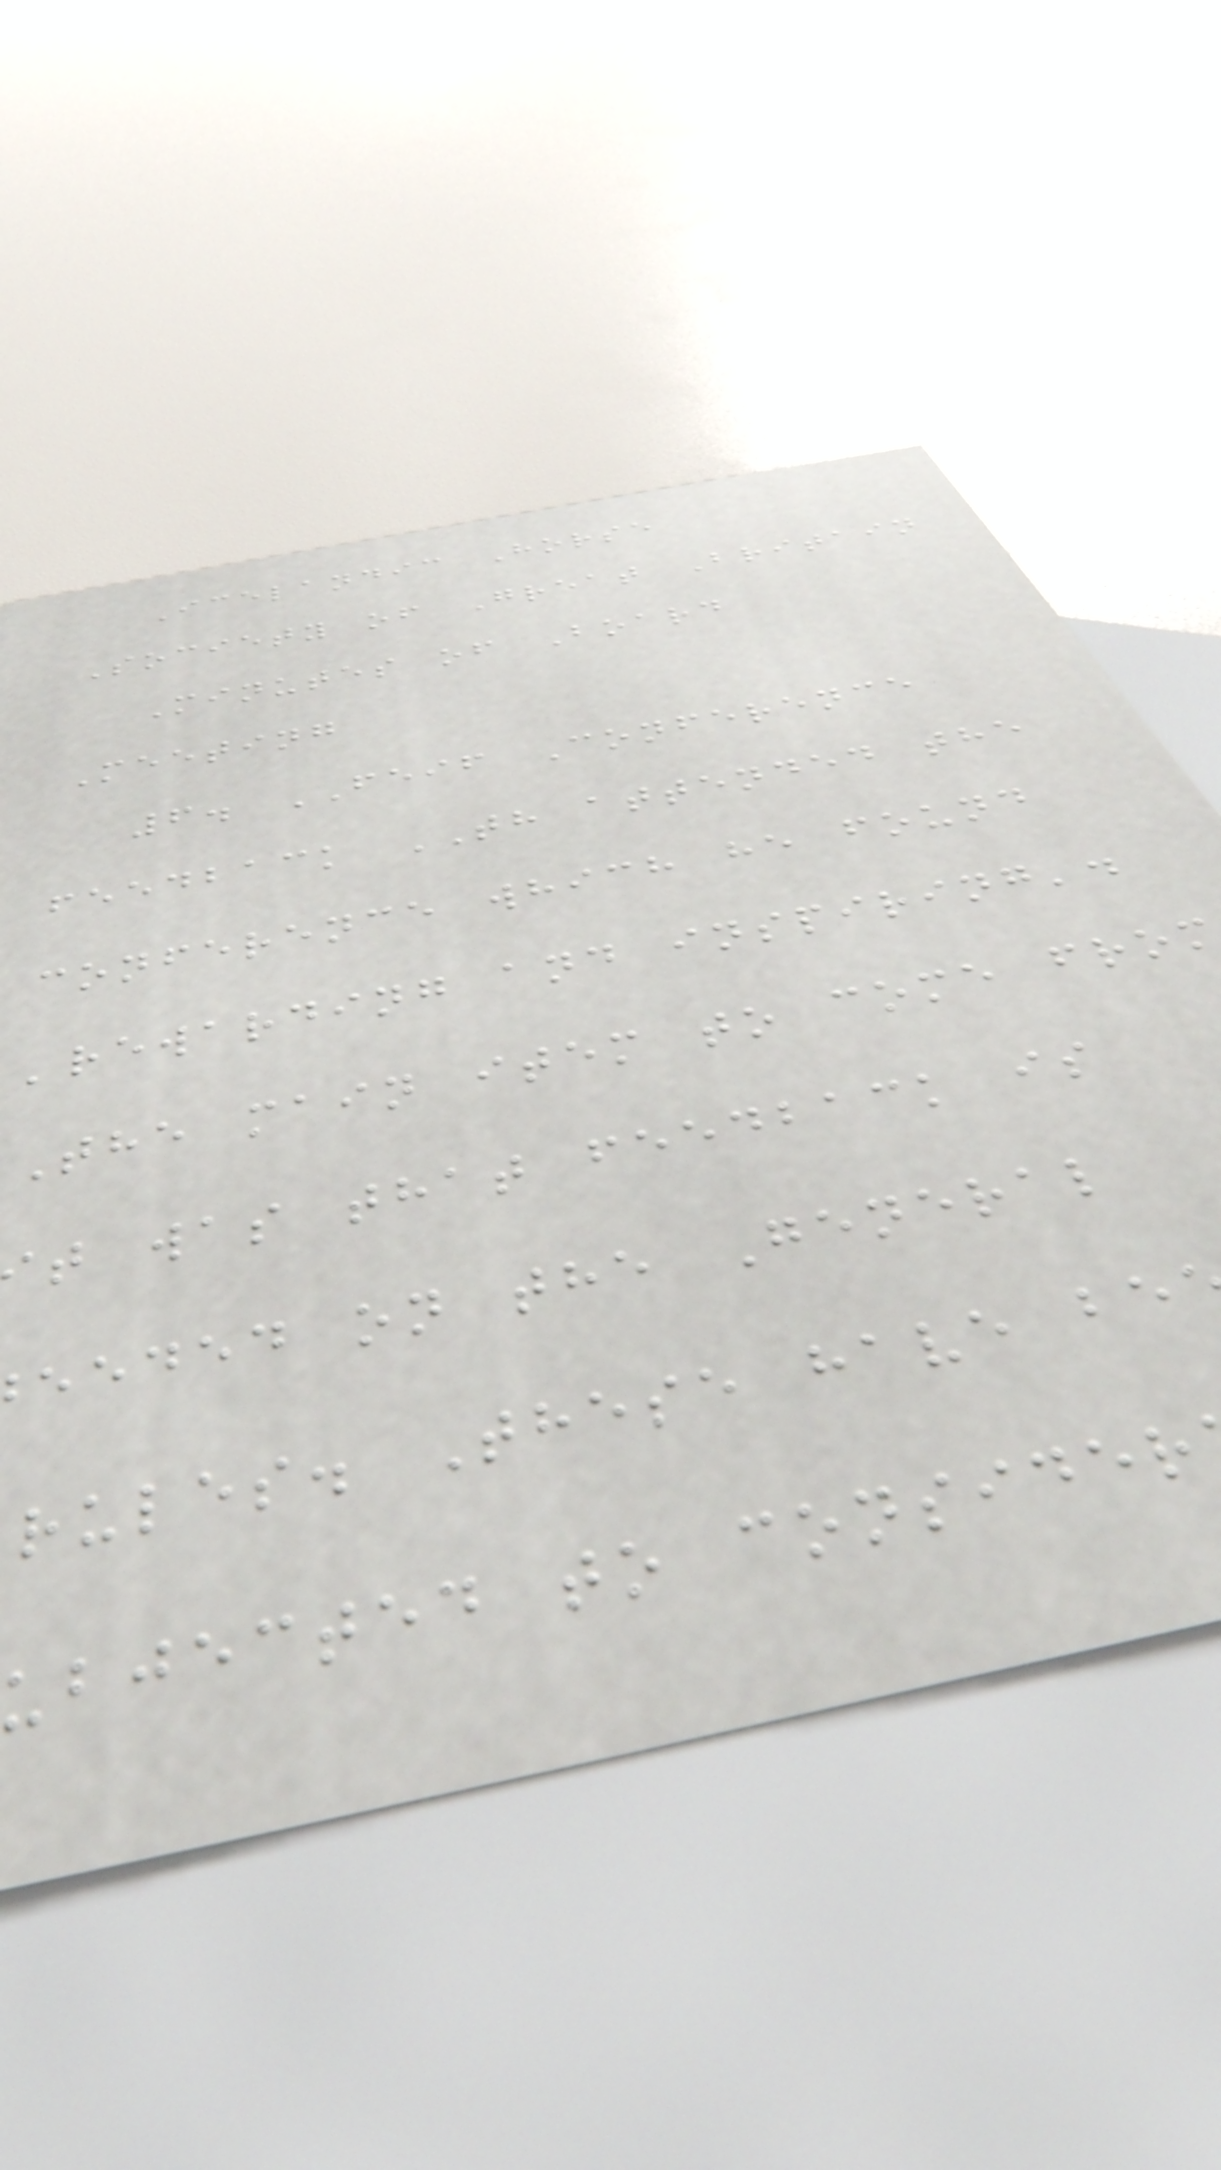Icelandic Horse
Society of Great Britain
Minutes of Board
Meeting
6. FEIF Conference
feedback TH attended the
conference which he found
'rewarding and inspiring'.
The main item to come from
t was that feedback is
eeded on the General
rules. These have be
ubjected to consider
